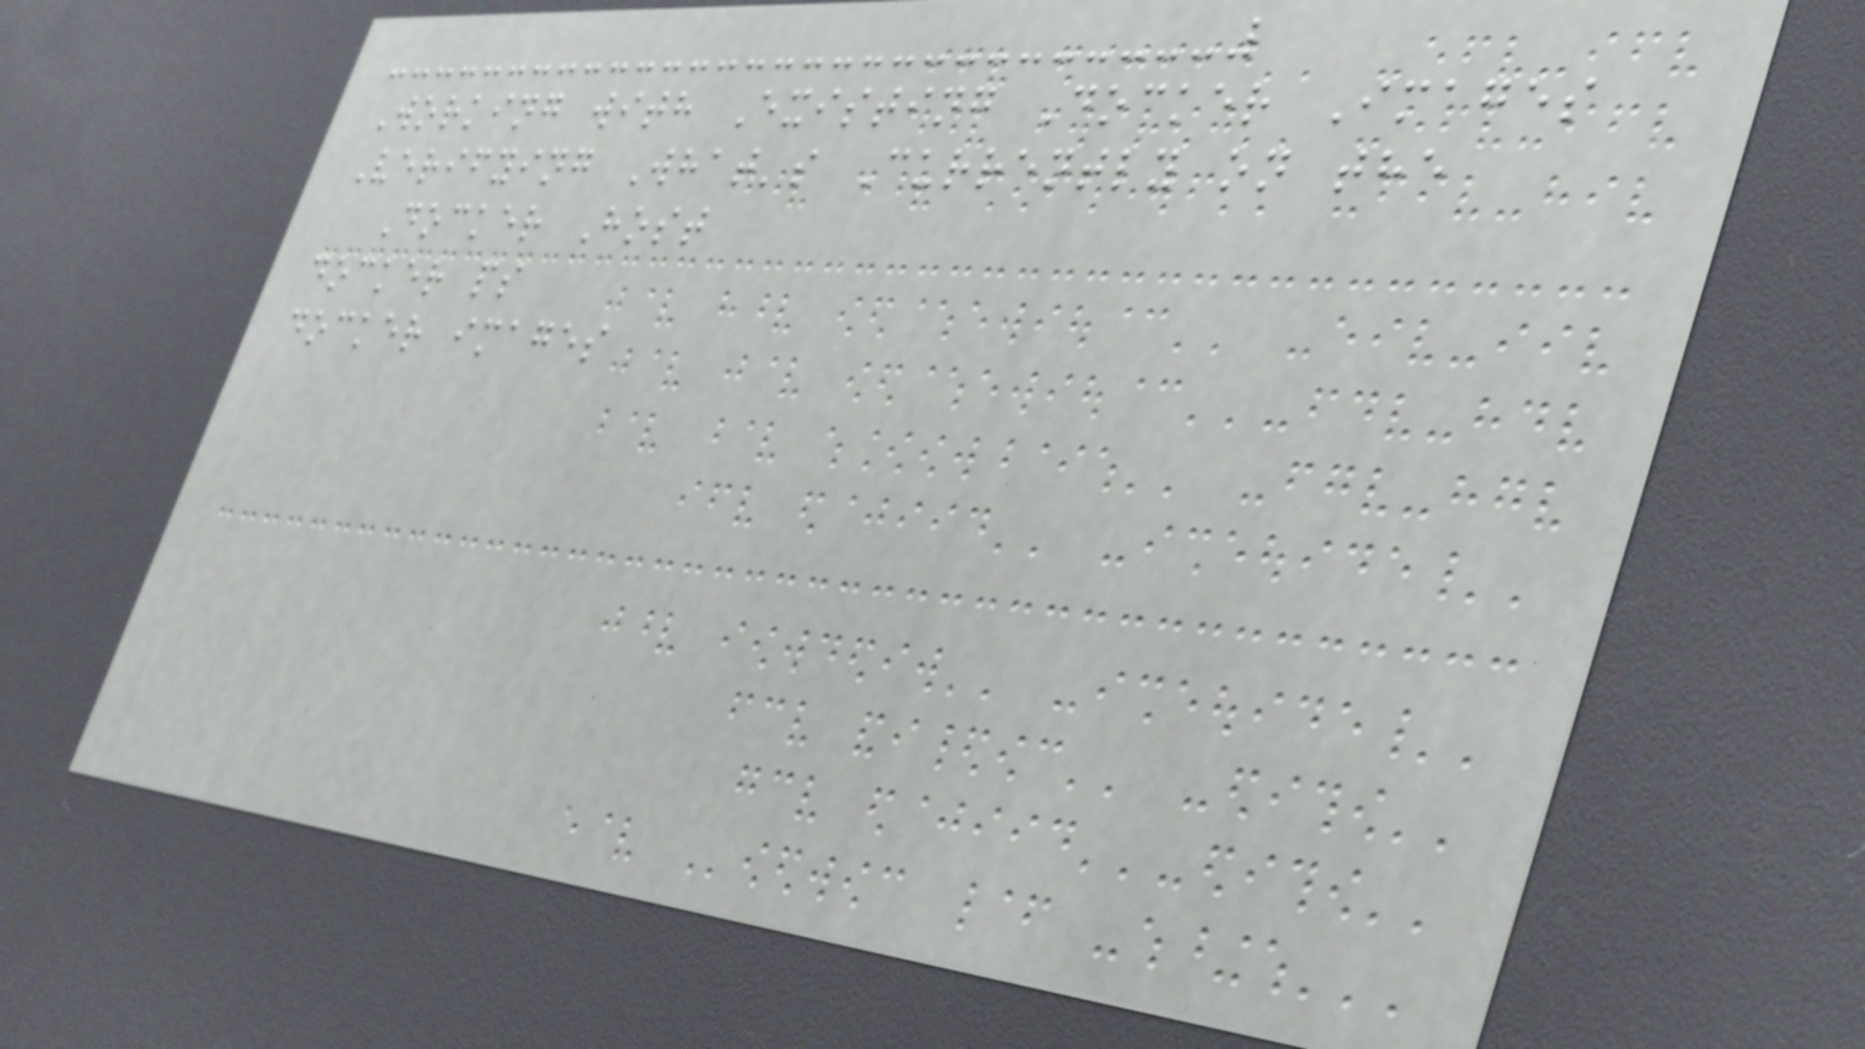Working with Existing Docker Images
Verifying What's Currently on the
Docker Host
docker ps
docker images
